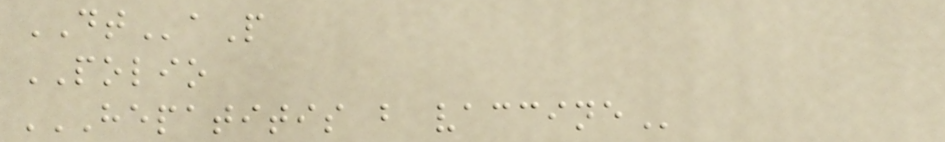DTaP
POLIO
HEPATITIS B VACCINE
